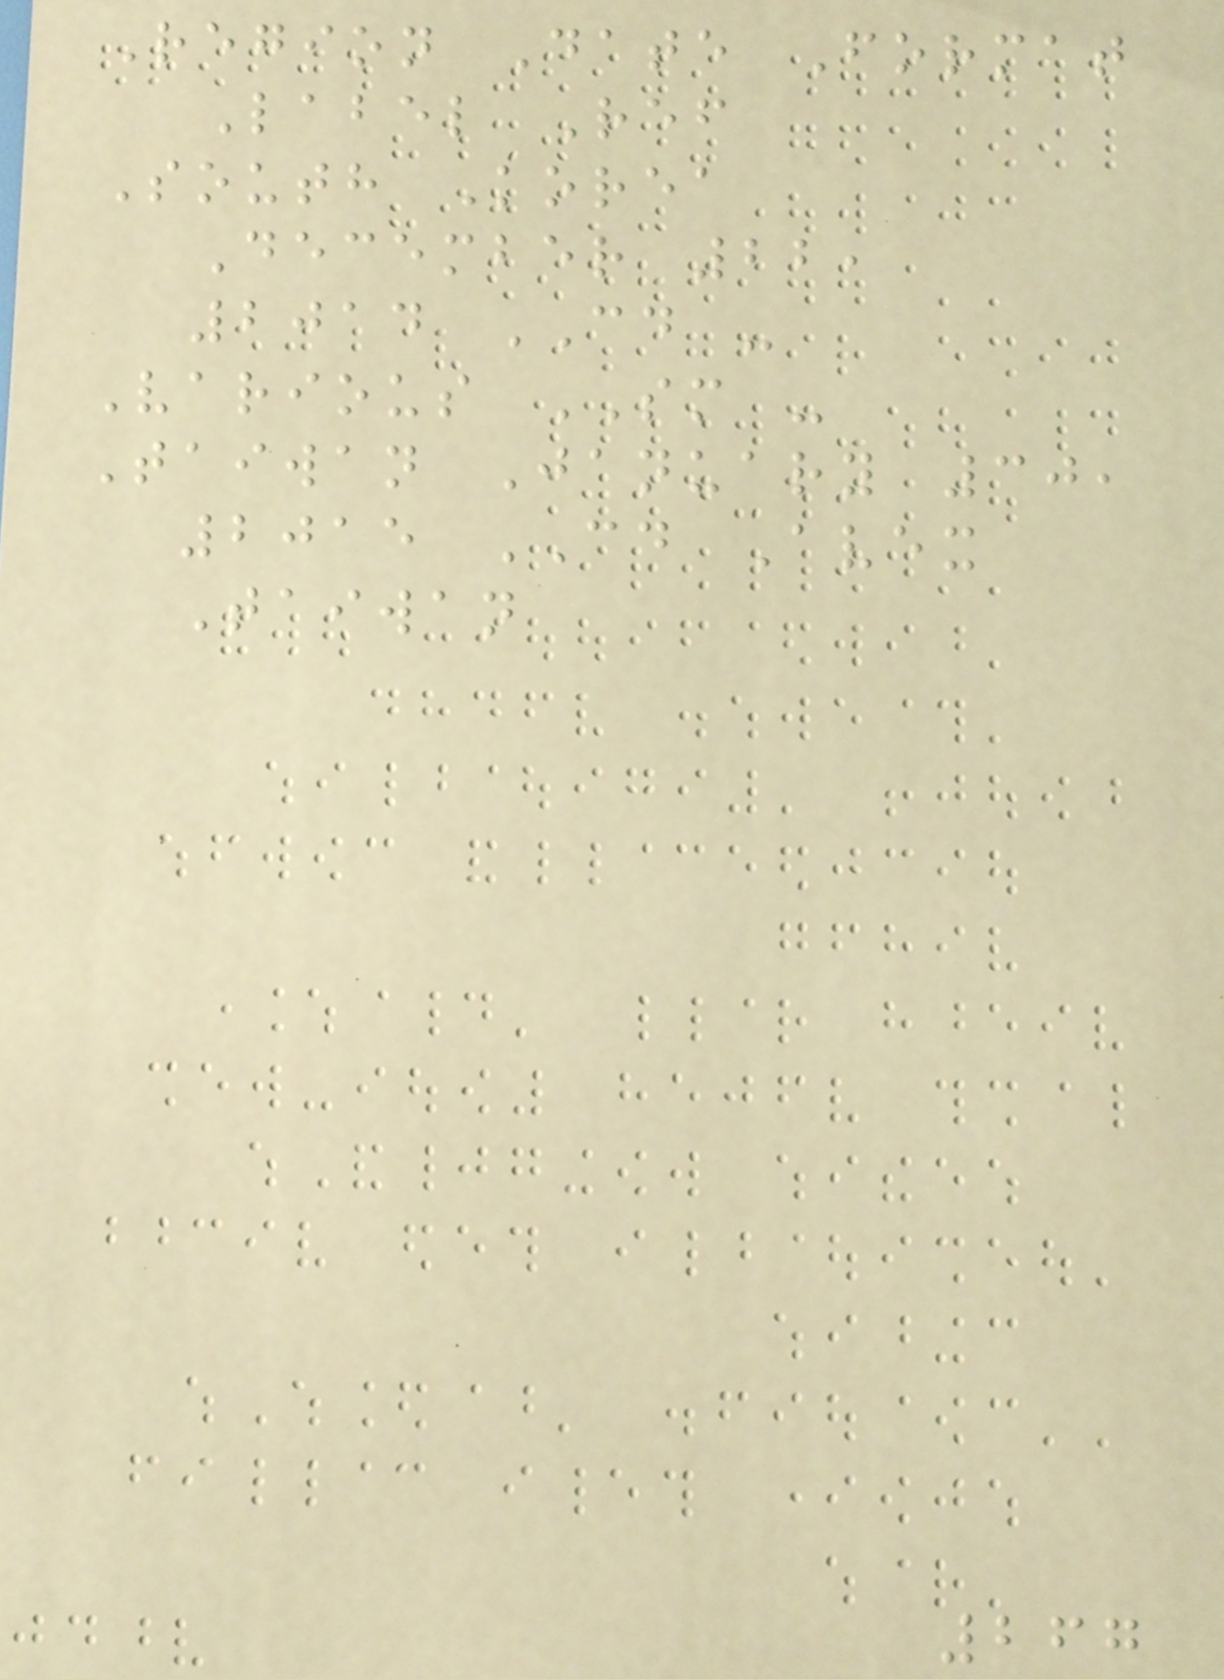Region Date Format
Label Ref
South Korea
December 22,
2014 CD -
Various SM -
Taiwan January 30,
2015 CD Avex
Taiwan
267
